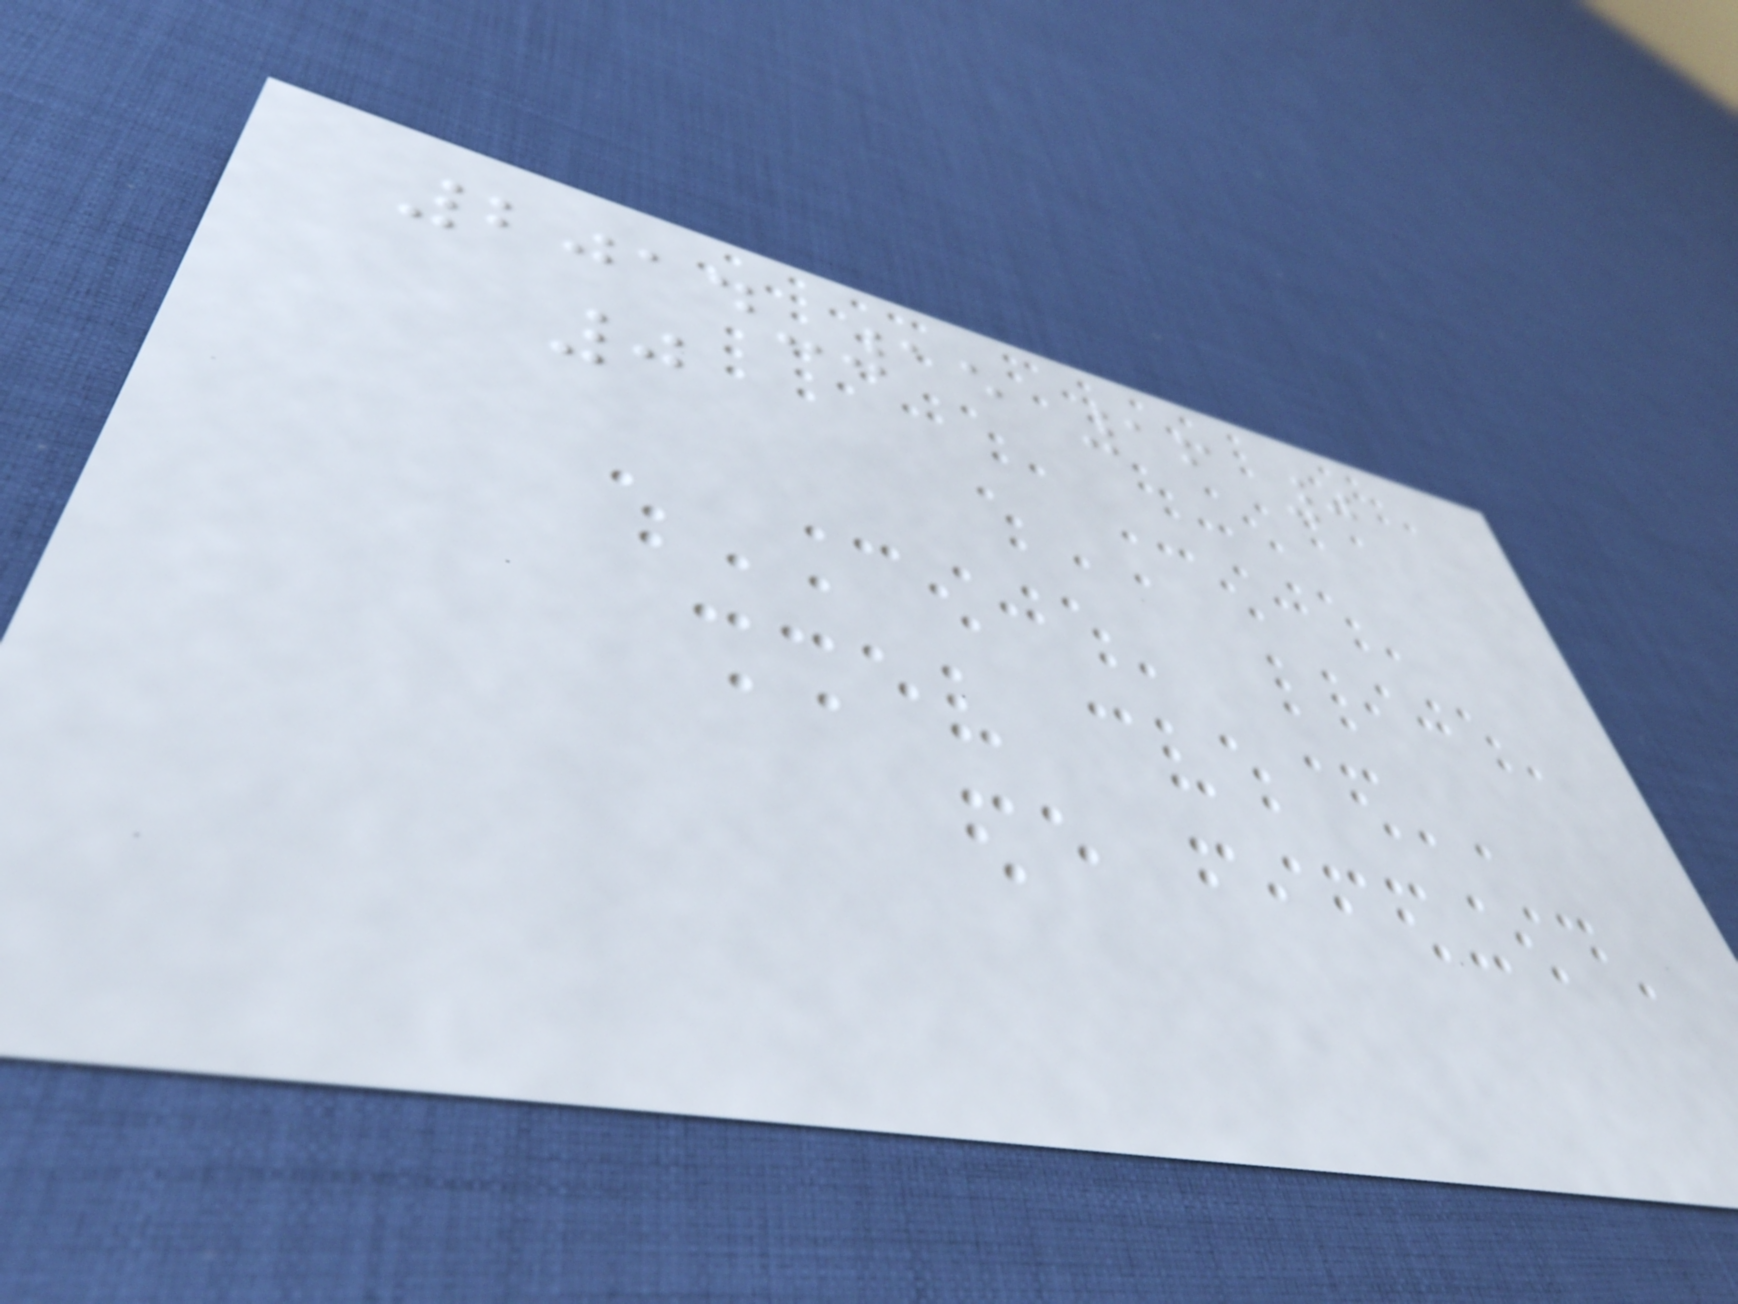2014-15 16 0
0
